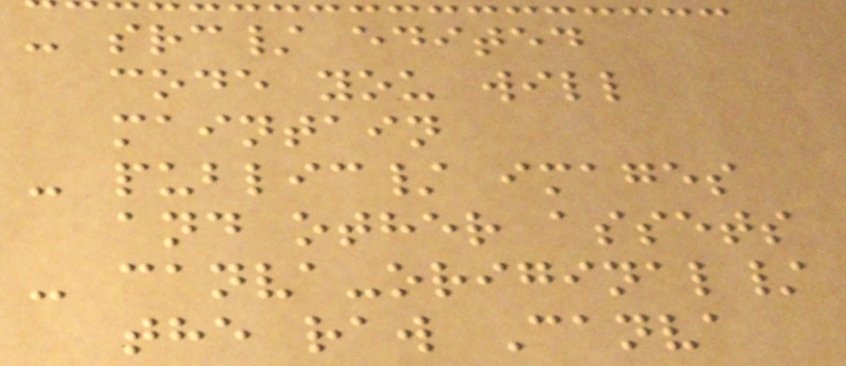- src/ edited
code you will
maintain
- public/ images
and other assets
- canva-original/
the raw Canva
